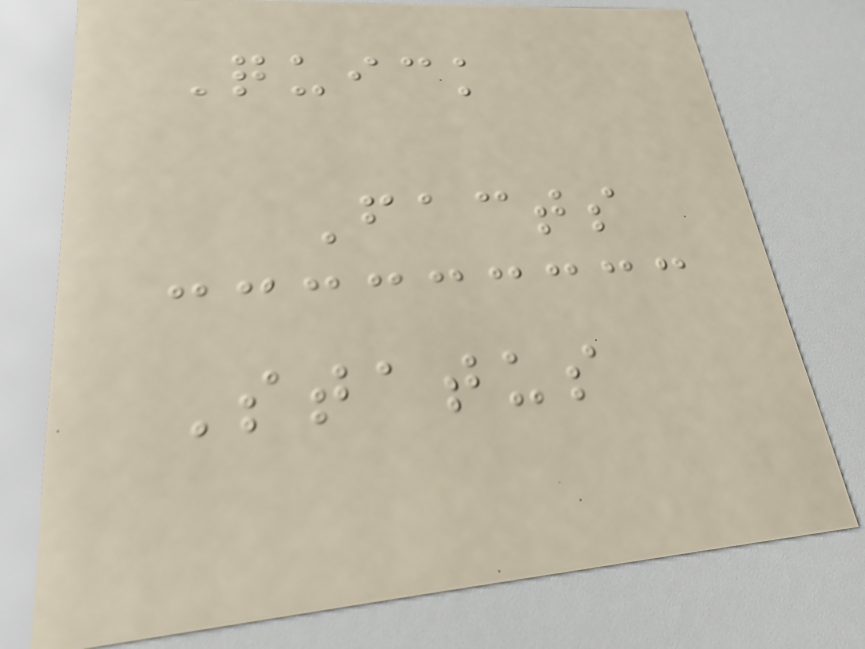Quick
Facts
Status
